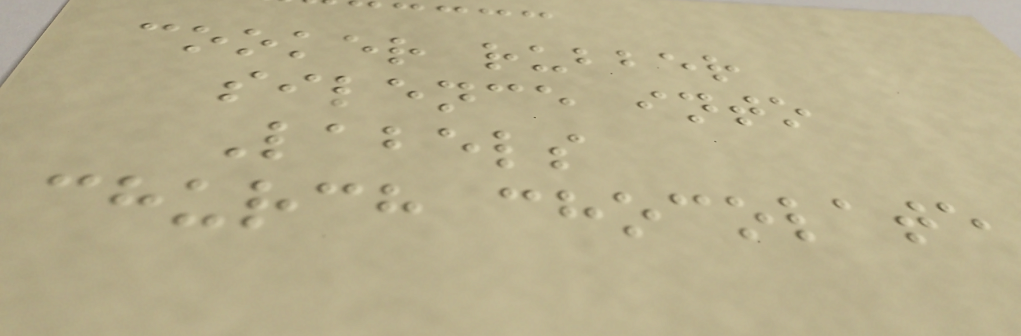cooker rubber
silence into
Labels
church chocolate
